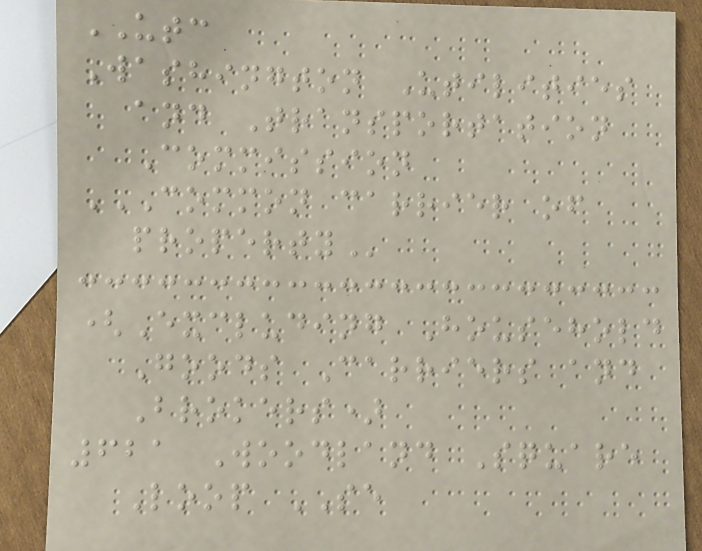UTC
Washington Utilities
and Transportation
Commission
COMMON CARRIER OF
PROPERTY
(Excluding Household
Goods Carriers and
Brokers)
621 Woodland Square
Loop SE
